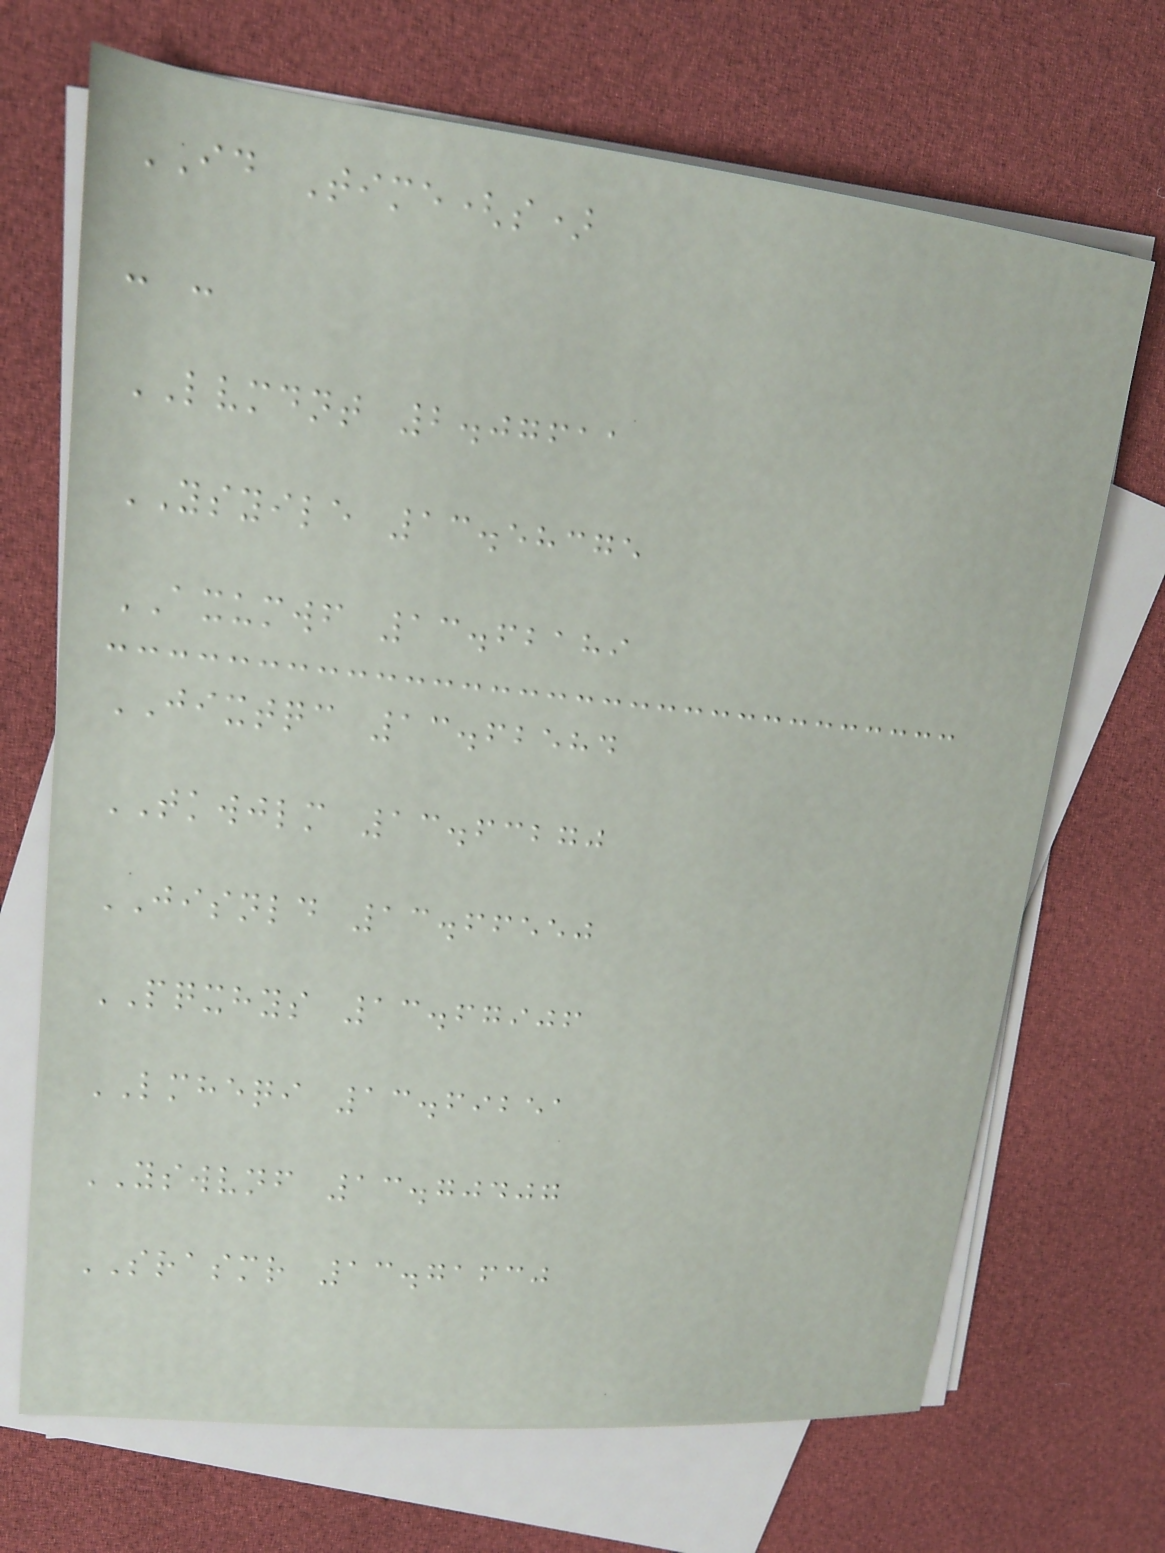ID Time(s)
- -
LVMDNT 2.07611
YSYILE 13.58375
AXUMWF 13.62189
JIXTQC 13.62584
TKWJLM 13.63270
JISNLD 13.66550
PQXHYS 13.67906
LMHEQI 13.69251
YSWVNF 13.70407
SRASMR 13.71630
